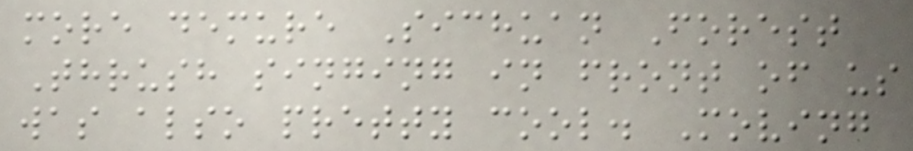more demure Sichuan Forest
Thrush singing in front of us
was also pretty cool. Moving
